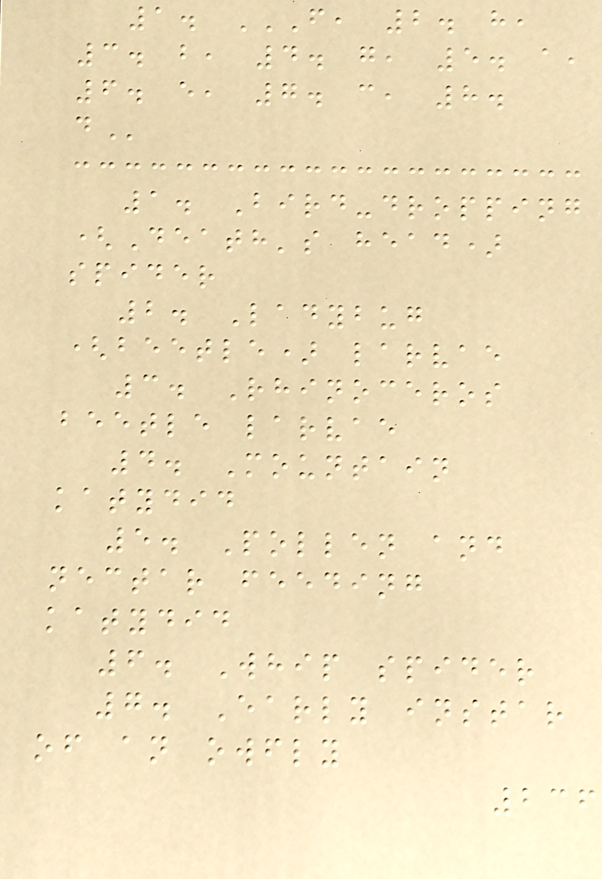1. F, 2. H,
3. B, 4. G, 5. A,
6. E, 7. C, 8.
D
1. Bird-dropping
(Death's head)
spider
2. Ladybug
(beetle) larvae
3. Rhinoceros
beetle larvae
4. Mountain
katydid
5. Pollen and
nectar feeding
katydid
6. Whip spider
7. Early instar
of an owfly
236
